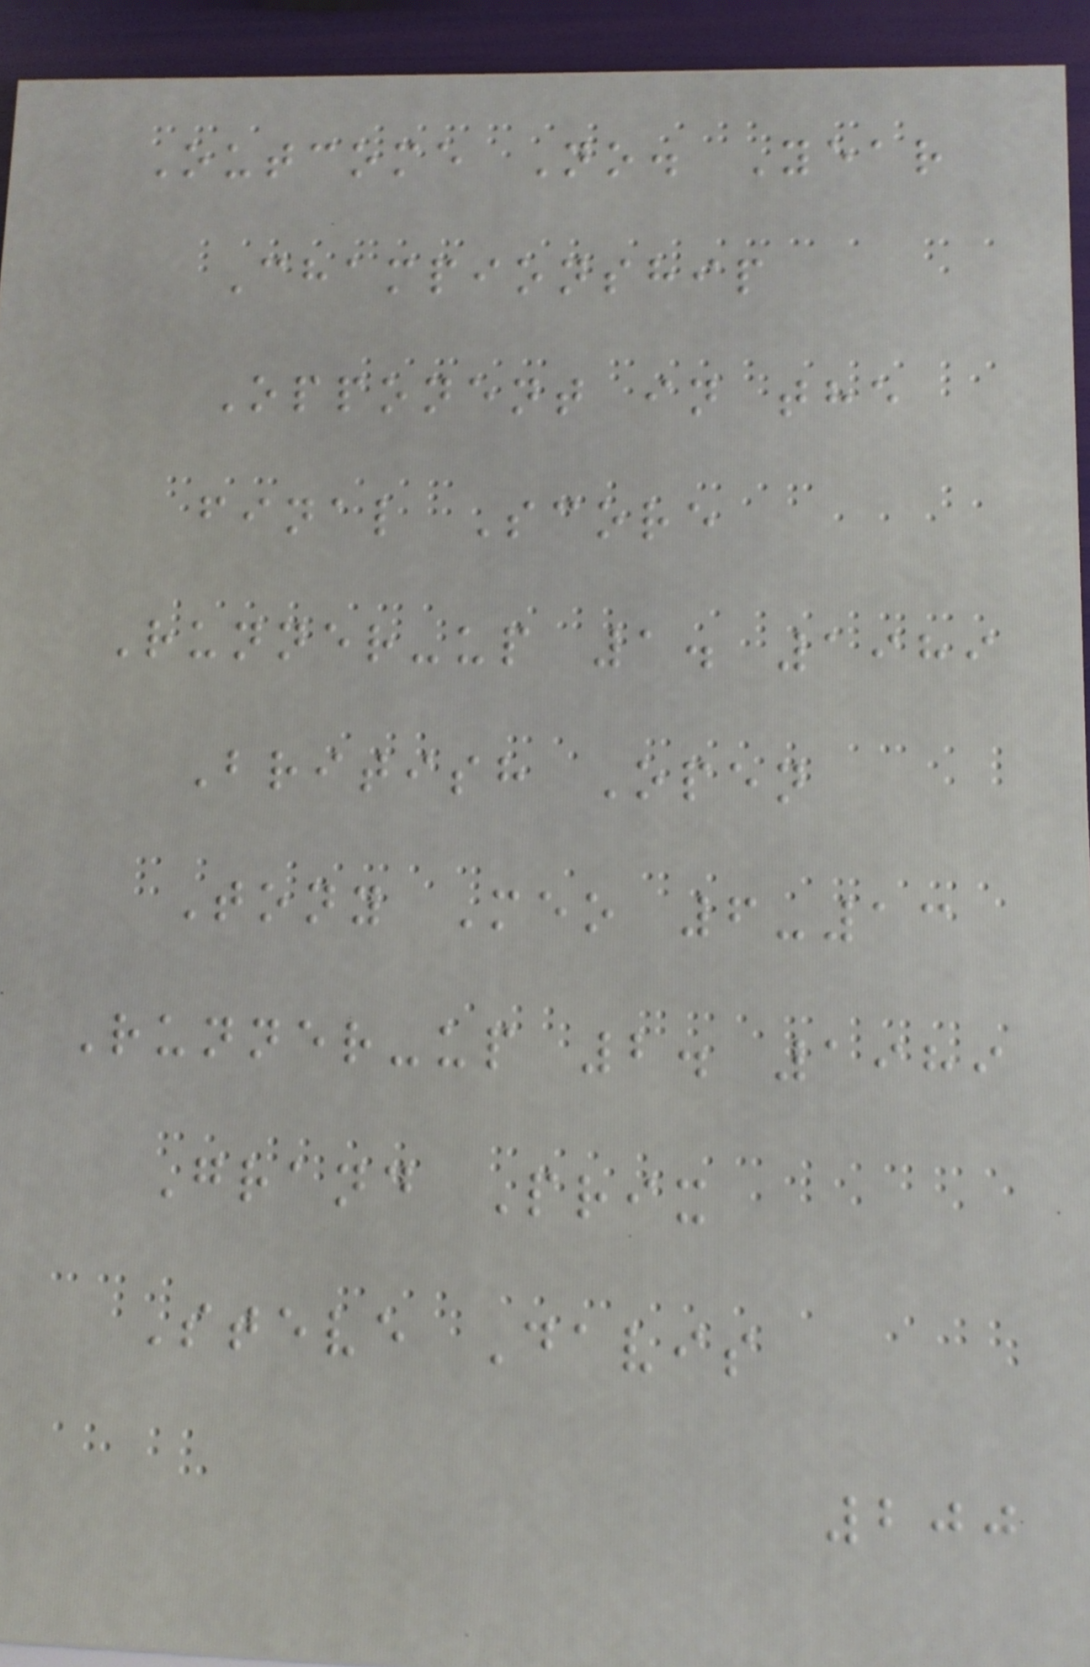Outcome No. Year
Championship
Opponent in the
final Score
Runner-up 1. 1989
British Open
Tony Meo 6-13
Runner-up 2. 1989
Grand Prix
Steve Davis
200
